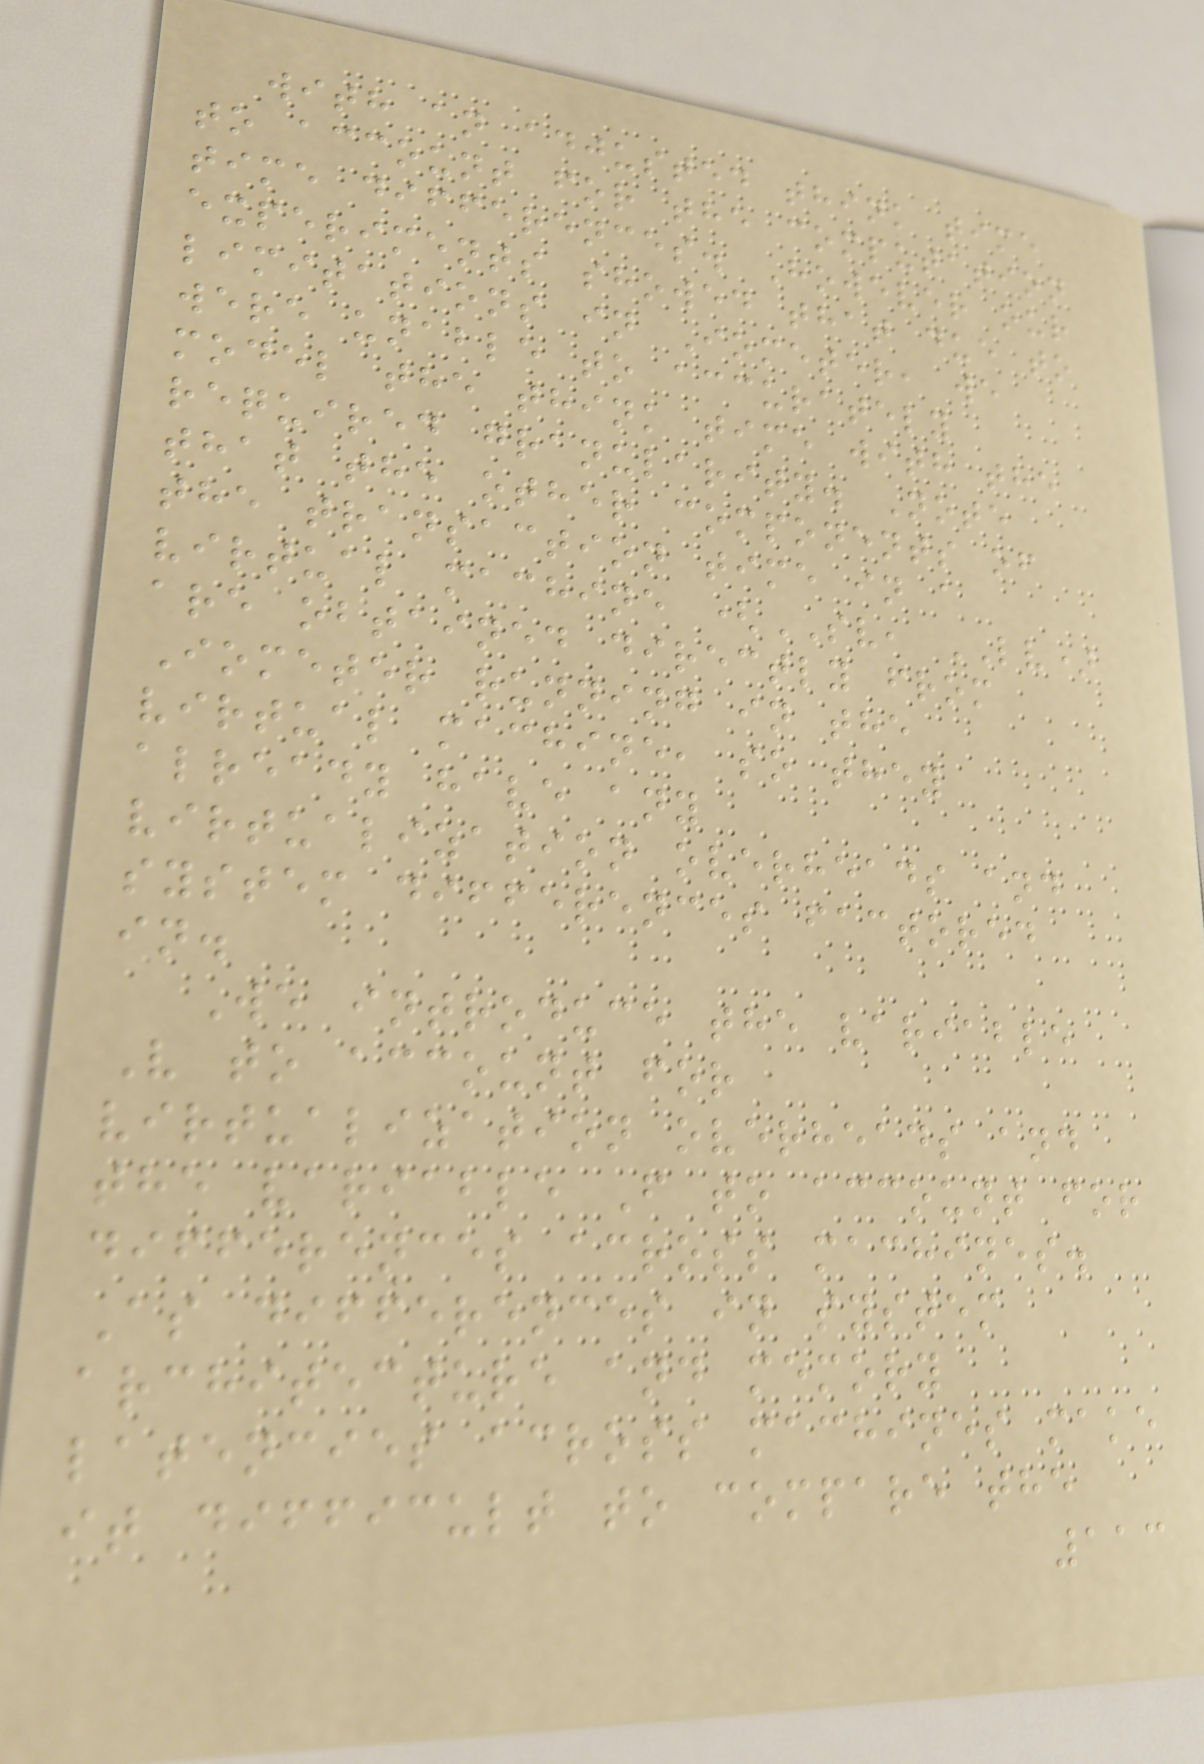with an adjusted think time
to account for the computation
time differences. However our
experiments showed that due to
limitations in Iometer, we
were unable to accurately
model the think time with the
required granularity. Note
that the other components of
the transaction time in a
virtual machine (SV, LV)
are obtained directly from
Iometer running in the
virtual machine, so they
already have any
virtualization overheads and
system differences factored
in.
We introduce the variable
V to account for
virtualization overheads and
the variable F to account for
differences across machines.
As differences in system
architecture and memory
latencies across machines make
it difficult to compare the
113
